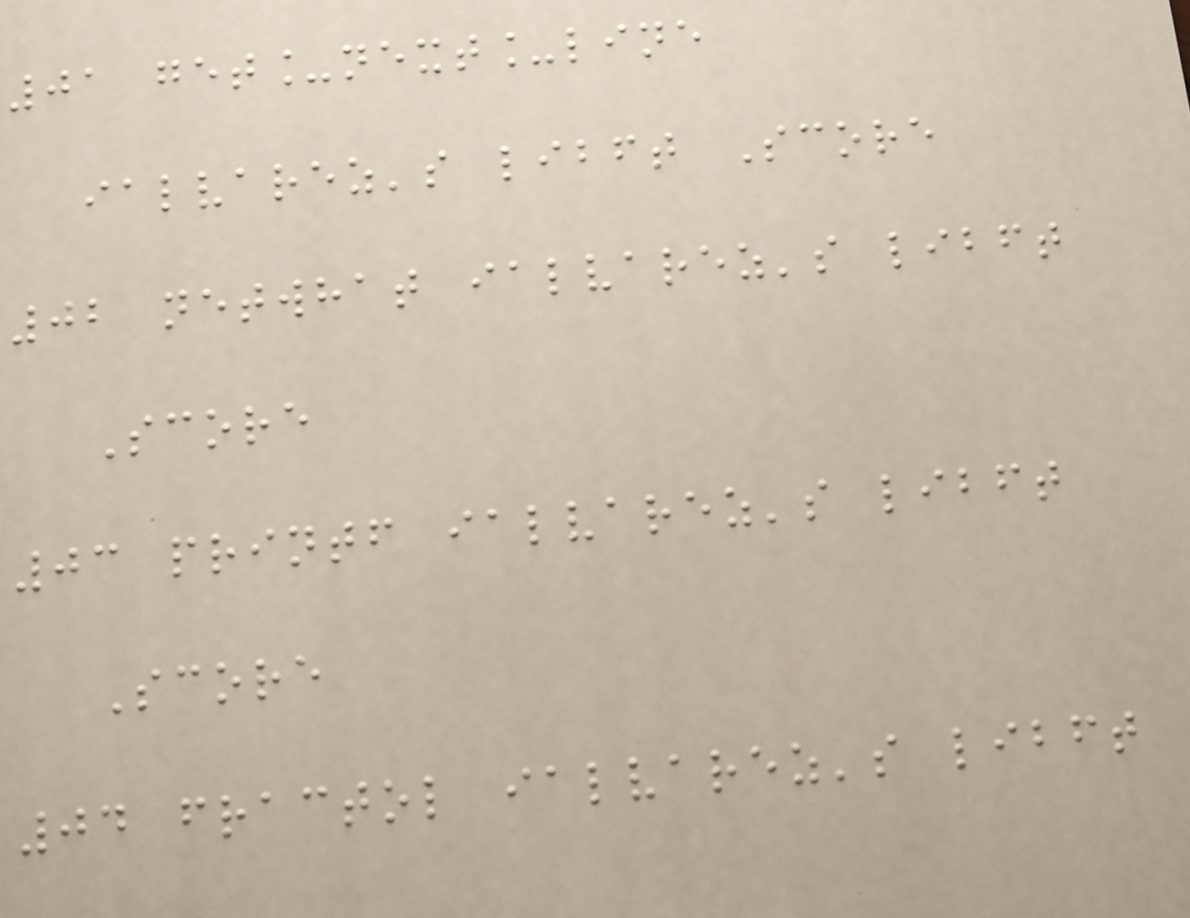01 get_next_line
ialvarez's libft Score
02 netwhat ialvarez's libft
Score
03 printf ialvarez's libft
Score
04 fractol ialvarez's libft
